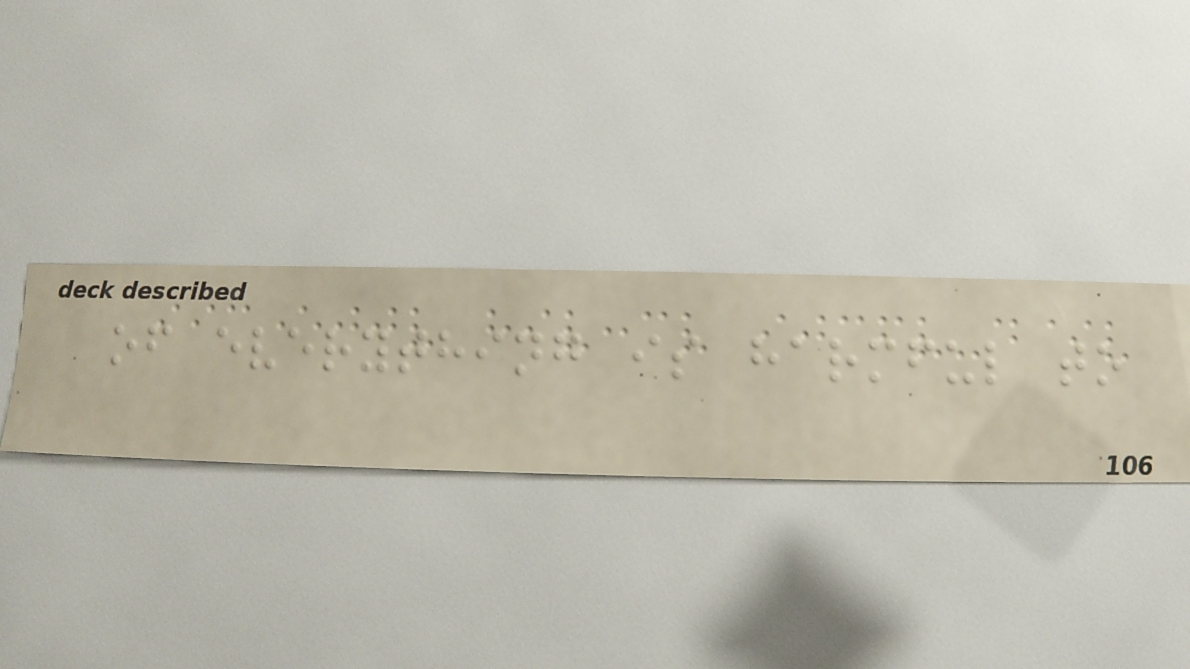of everything is harmful to
